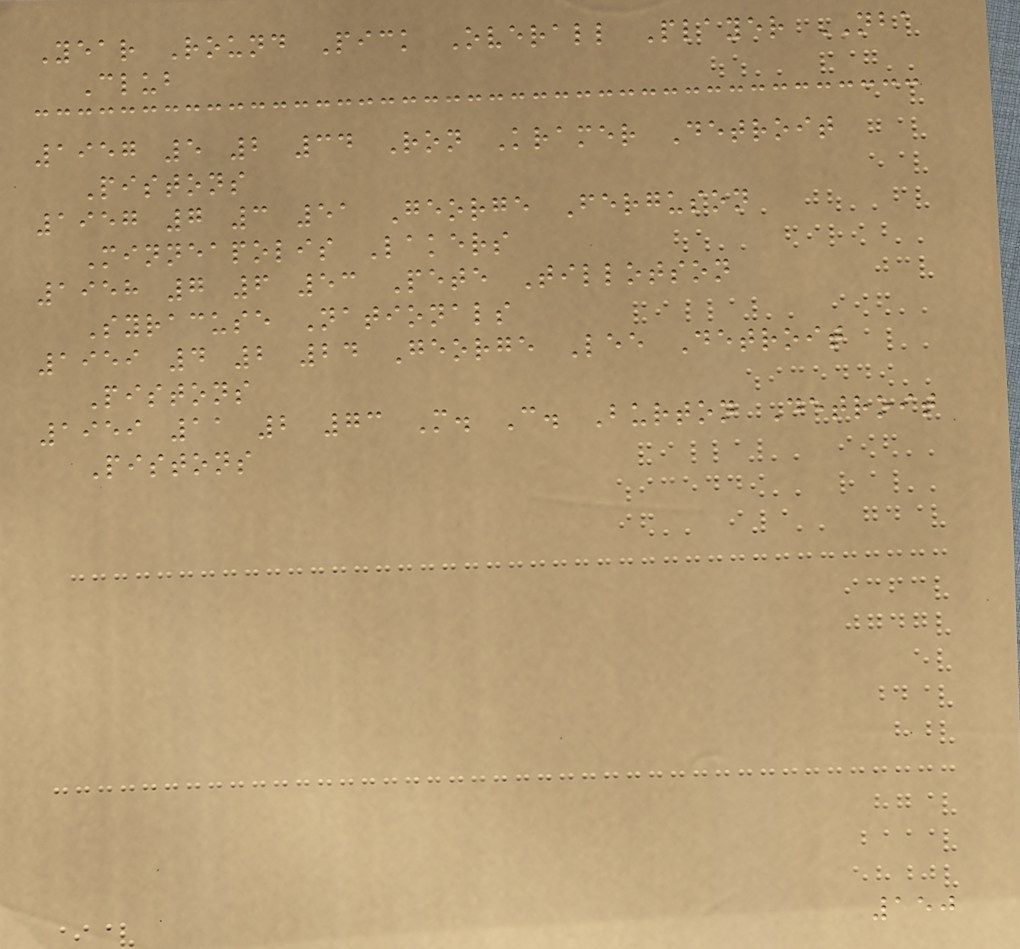Year Round Pick Overall Player NBA
Club
1957 5 2 34 Ron Kramer Detroit
Pistons
1957 7 3 51 George Ferguson
Minneapolis Lakers
1958 7 6 53 Pete Tillotson
Syracuse Nationals
1959 4 2 24 George Lee Detroit
Pistons
1959 11 2 73 M. C. Burton Detroit
Pistons
150
